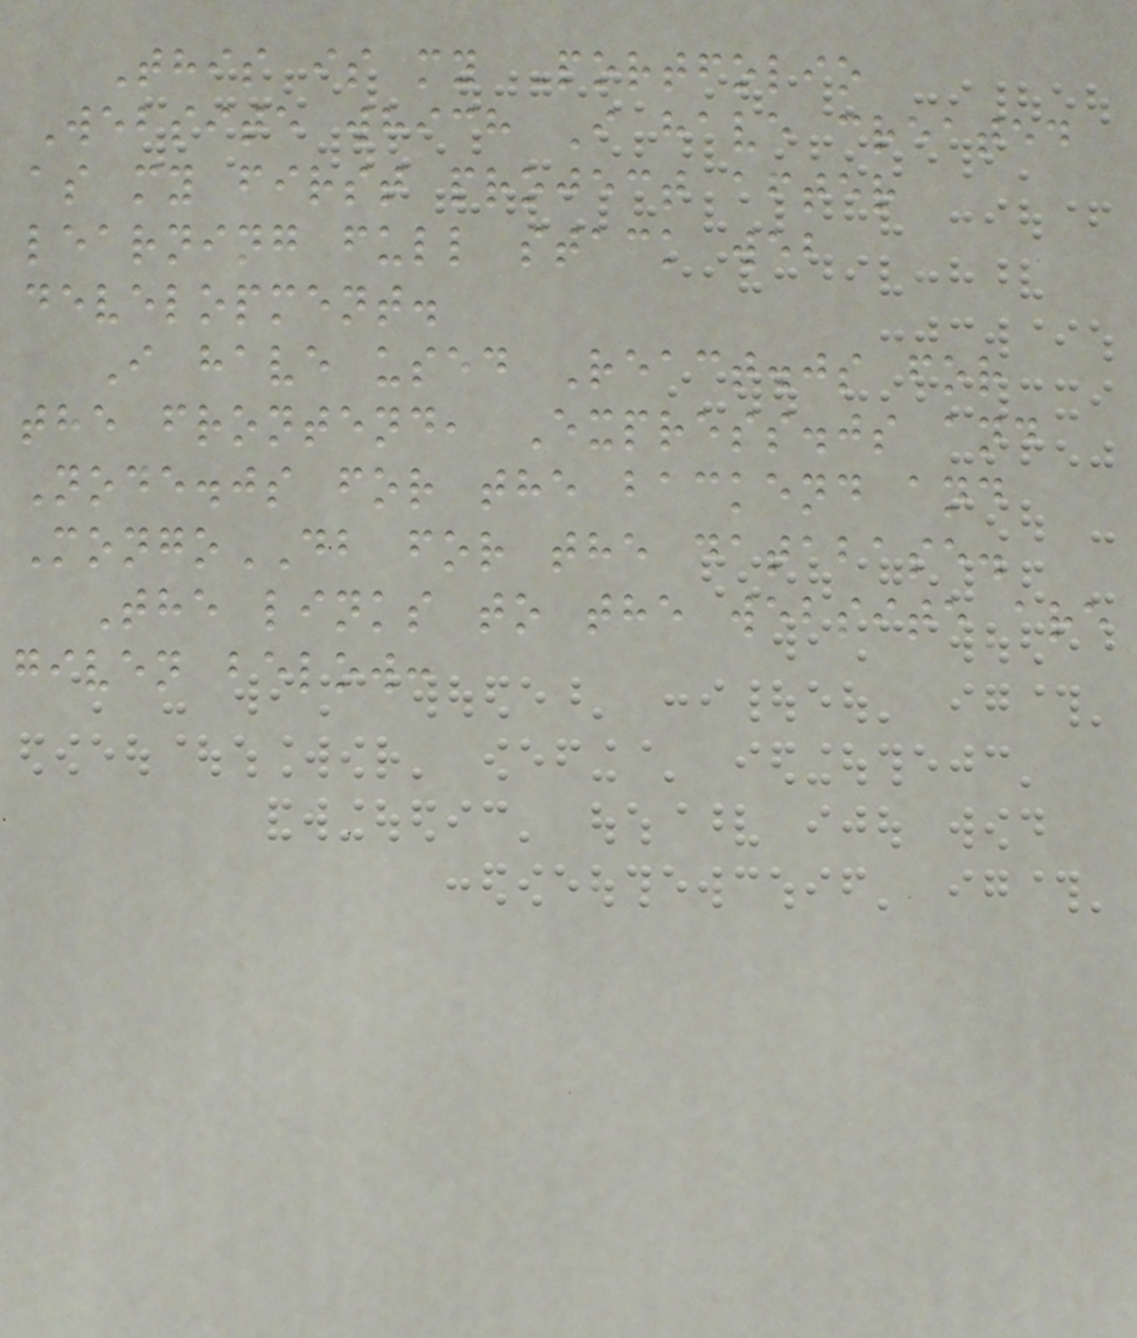This is my Portfolio
Website which I have created
as my first project after
learning full stack web
development.
I have used React.js for
the frontend, Express.js and
Node.js for the backend and
MongoDB for the database.
The links to the website are
given below:
